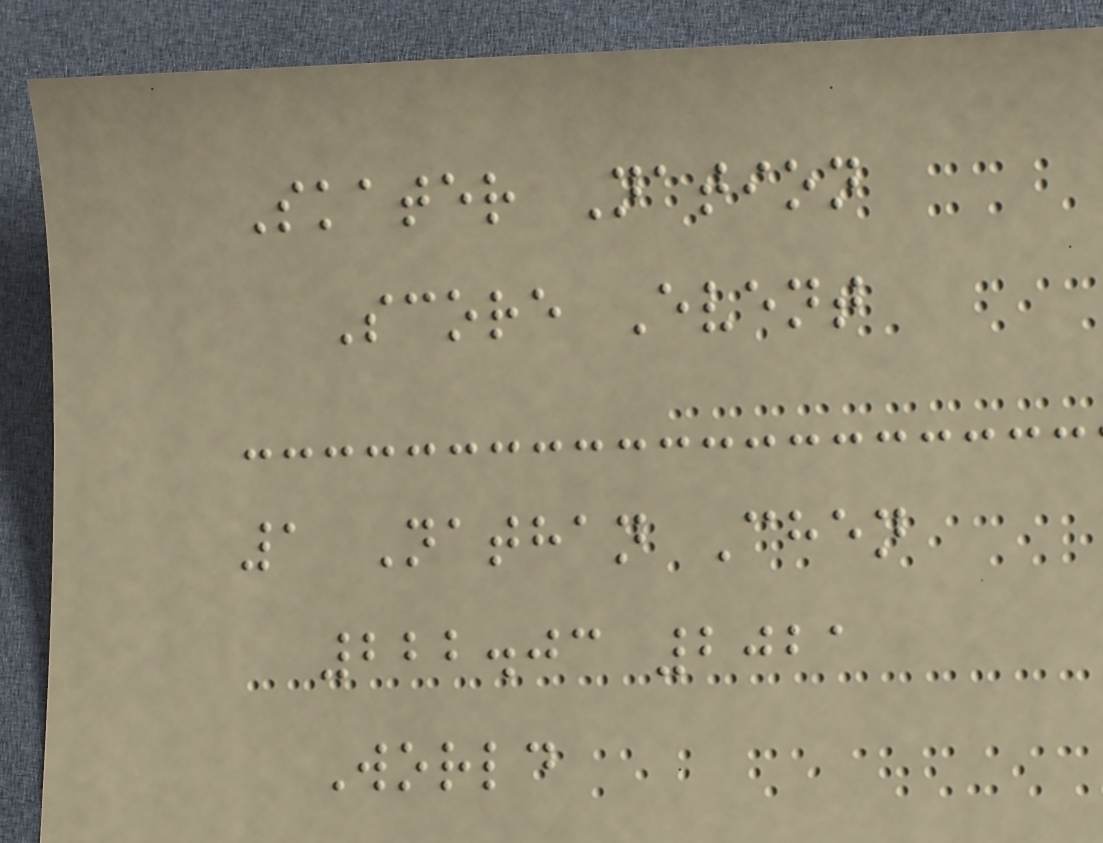Skater Nation
Score Event
1 Nathan Chen
222.03 2021
World
